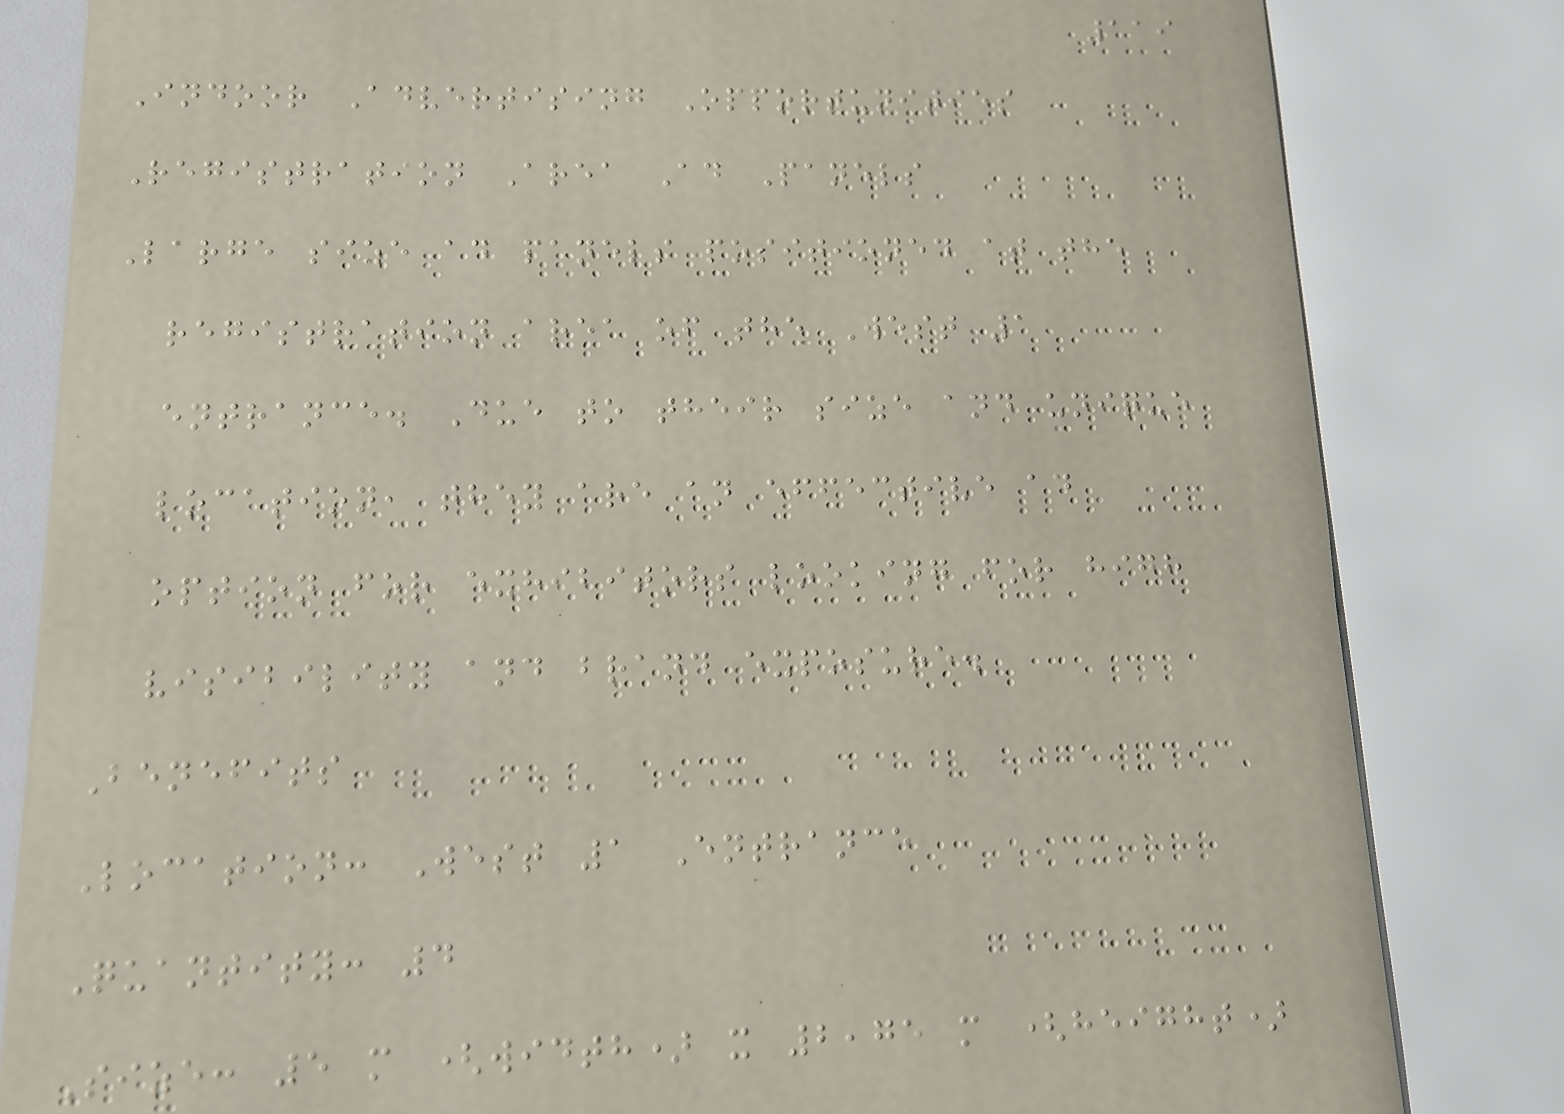119
Indoor Advertising Opportunities
Registration Area Ad Panels
Large size ad panels positioned at the
registration area of the West 1
entrance. Due to their size and unique
location, they are an effective ad
option for exhibitors looking for high
visibility and brand exposure.
Benefits
Location: West 1 Entrance
Quantity: 4
Size: 5 m (width) x 2,75 m (height)
